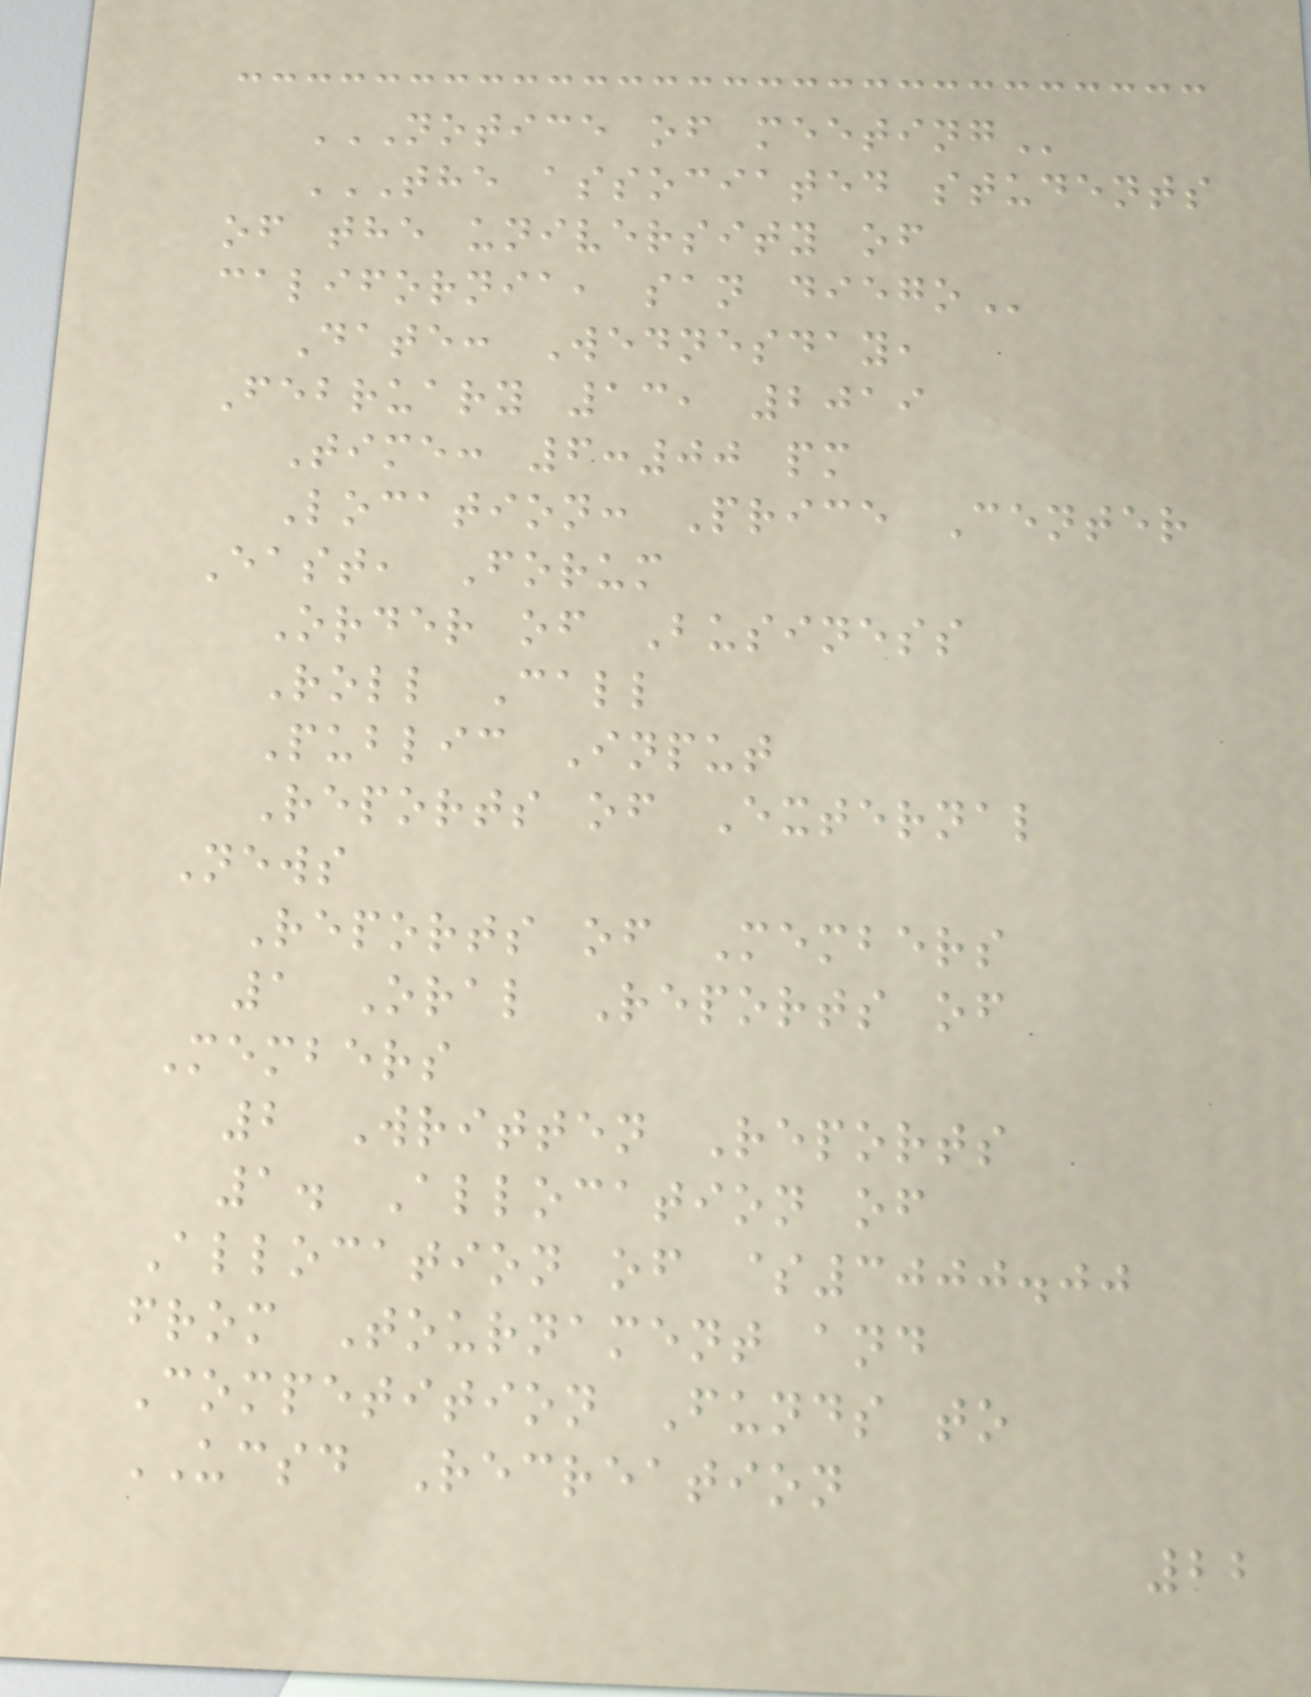NOTICE OF MEETING
THE ASSOCIATED STUDENTS
OF THE UNIVERSITY OF
CALIFORNIA, SAN DIEGO
Date: Wednesday,
February 13, 2019
Time: 6:00 pm
Location: Price Center
East, Forum
Order of Business
Roll Call
Public Input
Reports of External
News
Reports of Members
1 Oral Reports of
Members
2 Written Reports
1. Allocation of
Allocation of $3000.00
from Tournament and
Competition Funds to
UCSD Recreation
22
